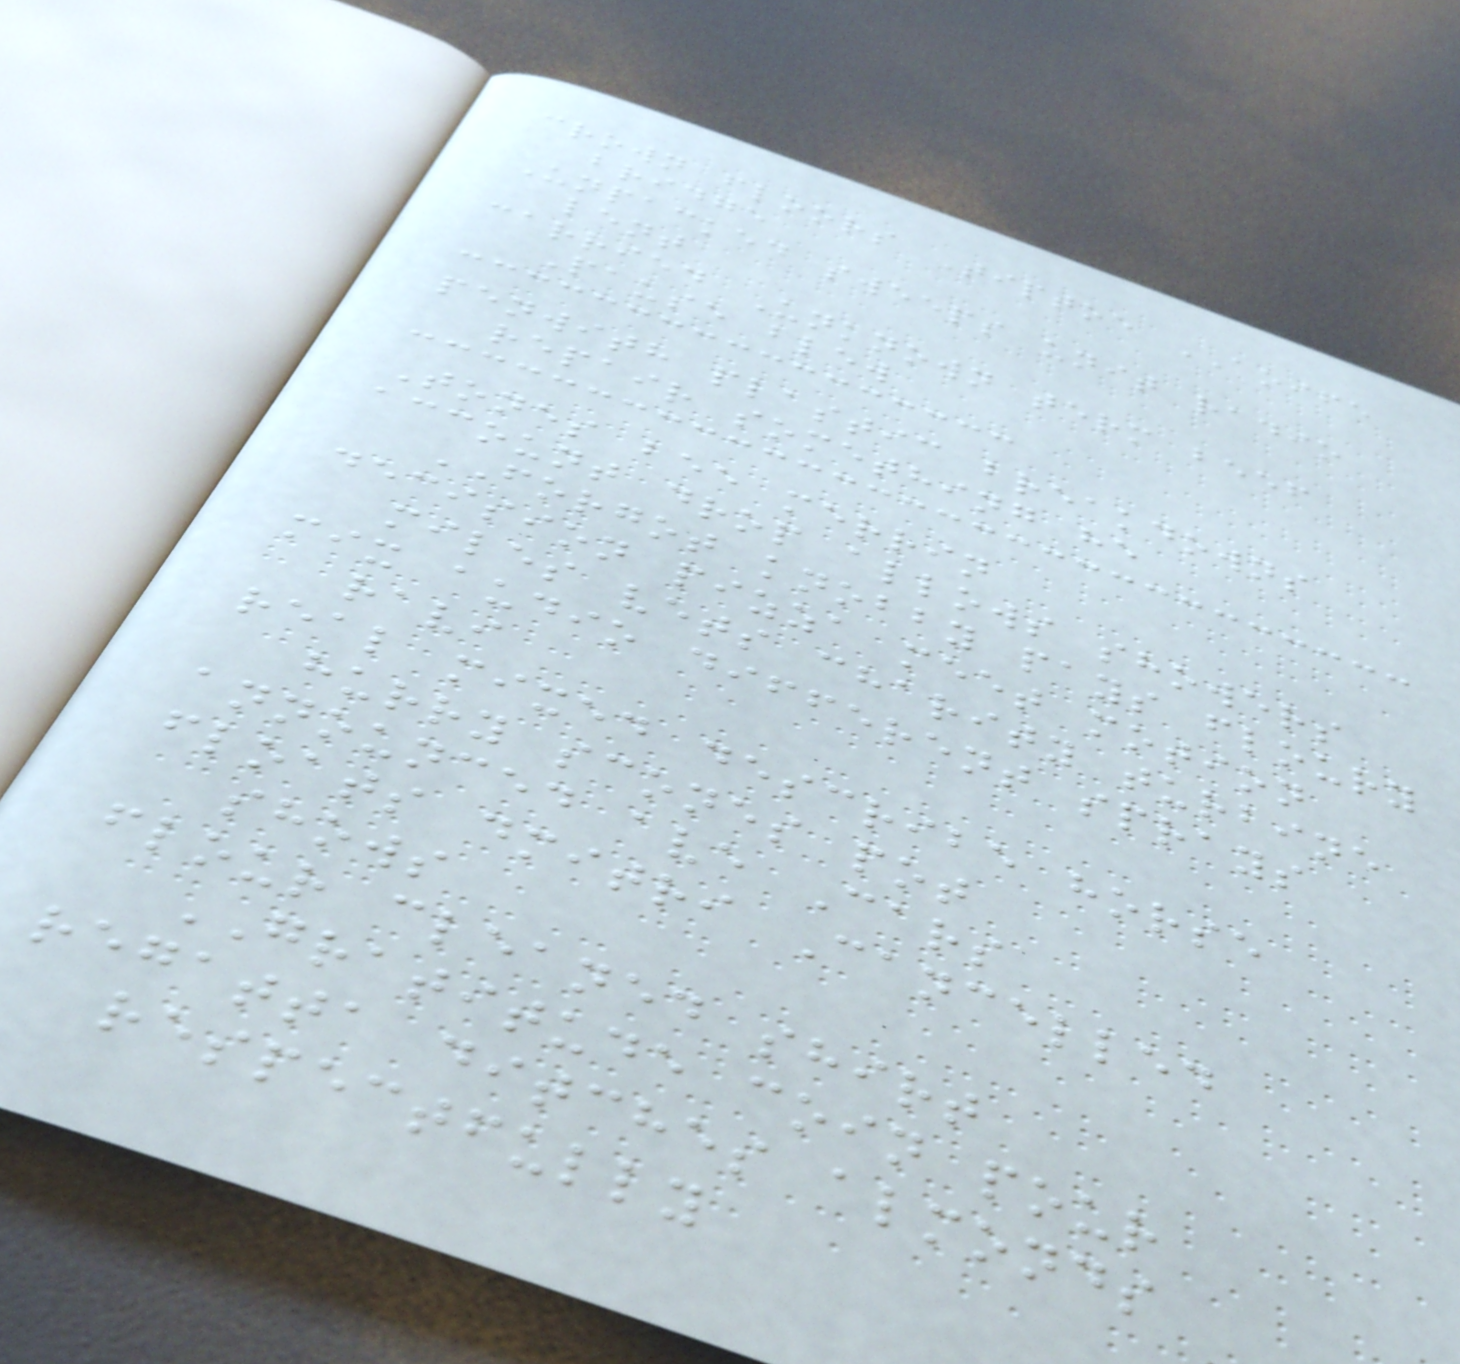crown floors Tiptoe AOIFE
bridge
Unpacked sweeps unit radio
lent
carried Unknown term beef
Pause blew
penwith plastic breakdowns
repair something he
Tones bee merrin
account drop allows showers
FORGOT knobby pays floury
decision pizza meet motion
miles vets charity turbine
mix audio different sprays
ravi
real mixed describe horse
hurry scones pot
announced ave Cars
floats dmitri Cancelled
shows
flour cleaned shirt
GRATITUDE coin pour
regatta ditches almonds
respectfully
